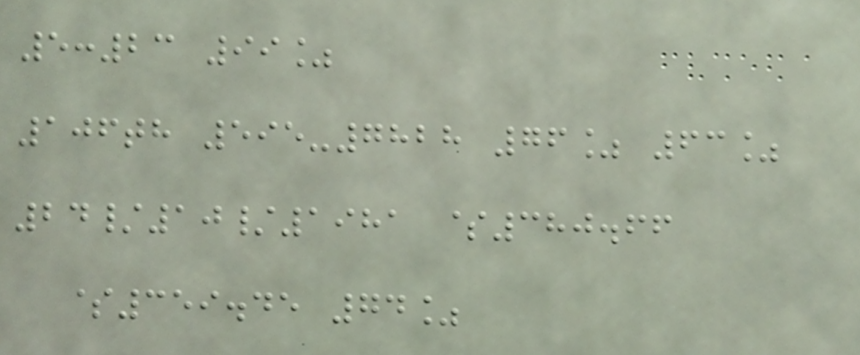5:23 99%
106th 595-7828 76% 63%
24/10/1981 $380.66
$359.45 74%
